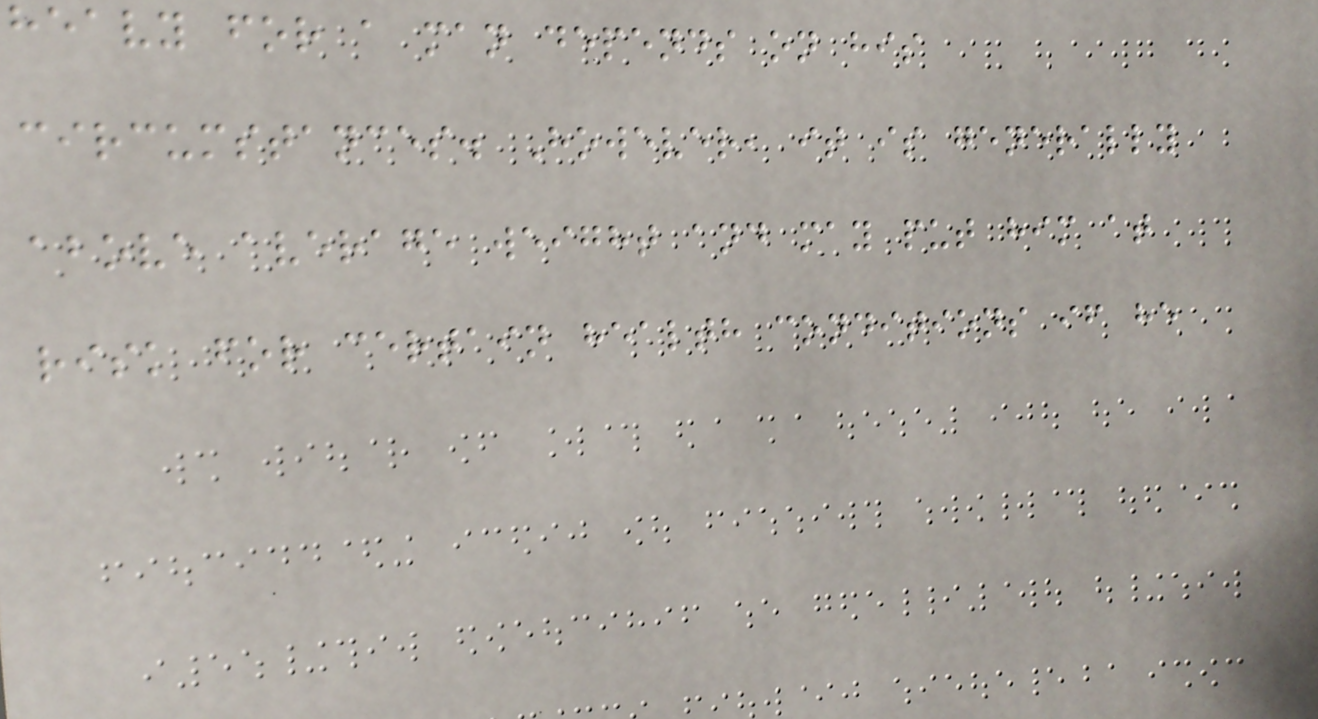heavy for a man depends on his
circumstances. However, it is generally
above average weight and may put him at
risk for certain health conditions if he
